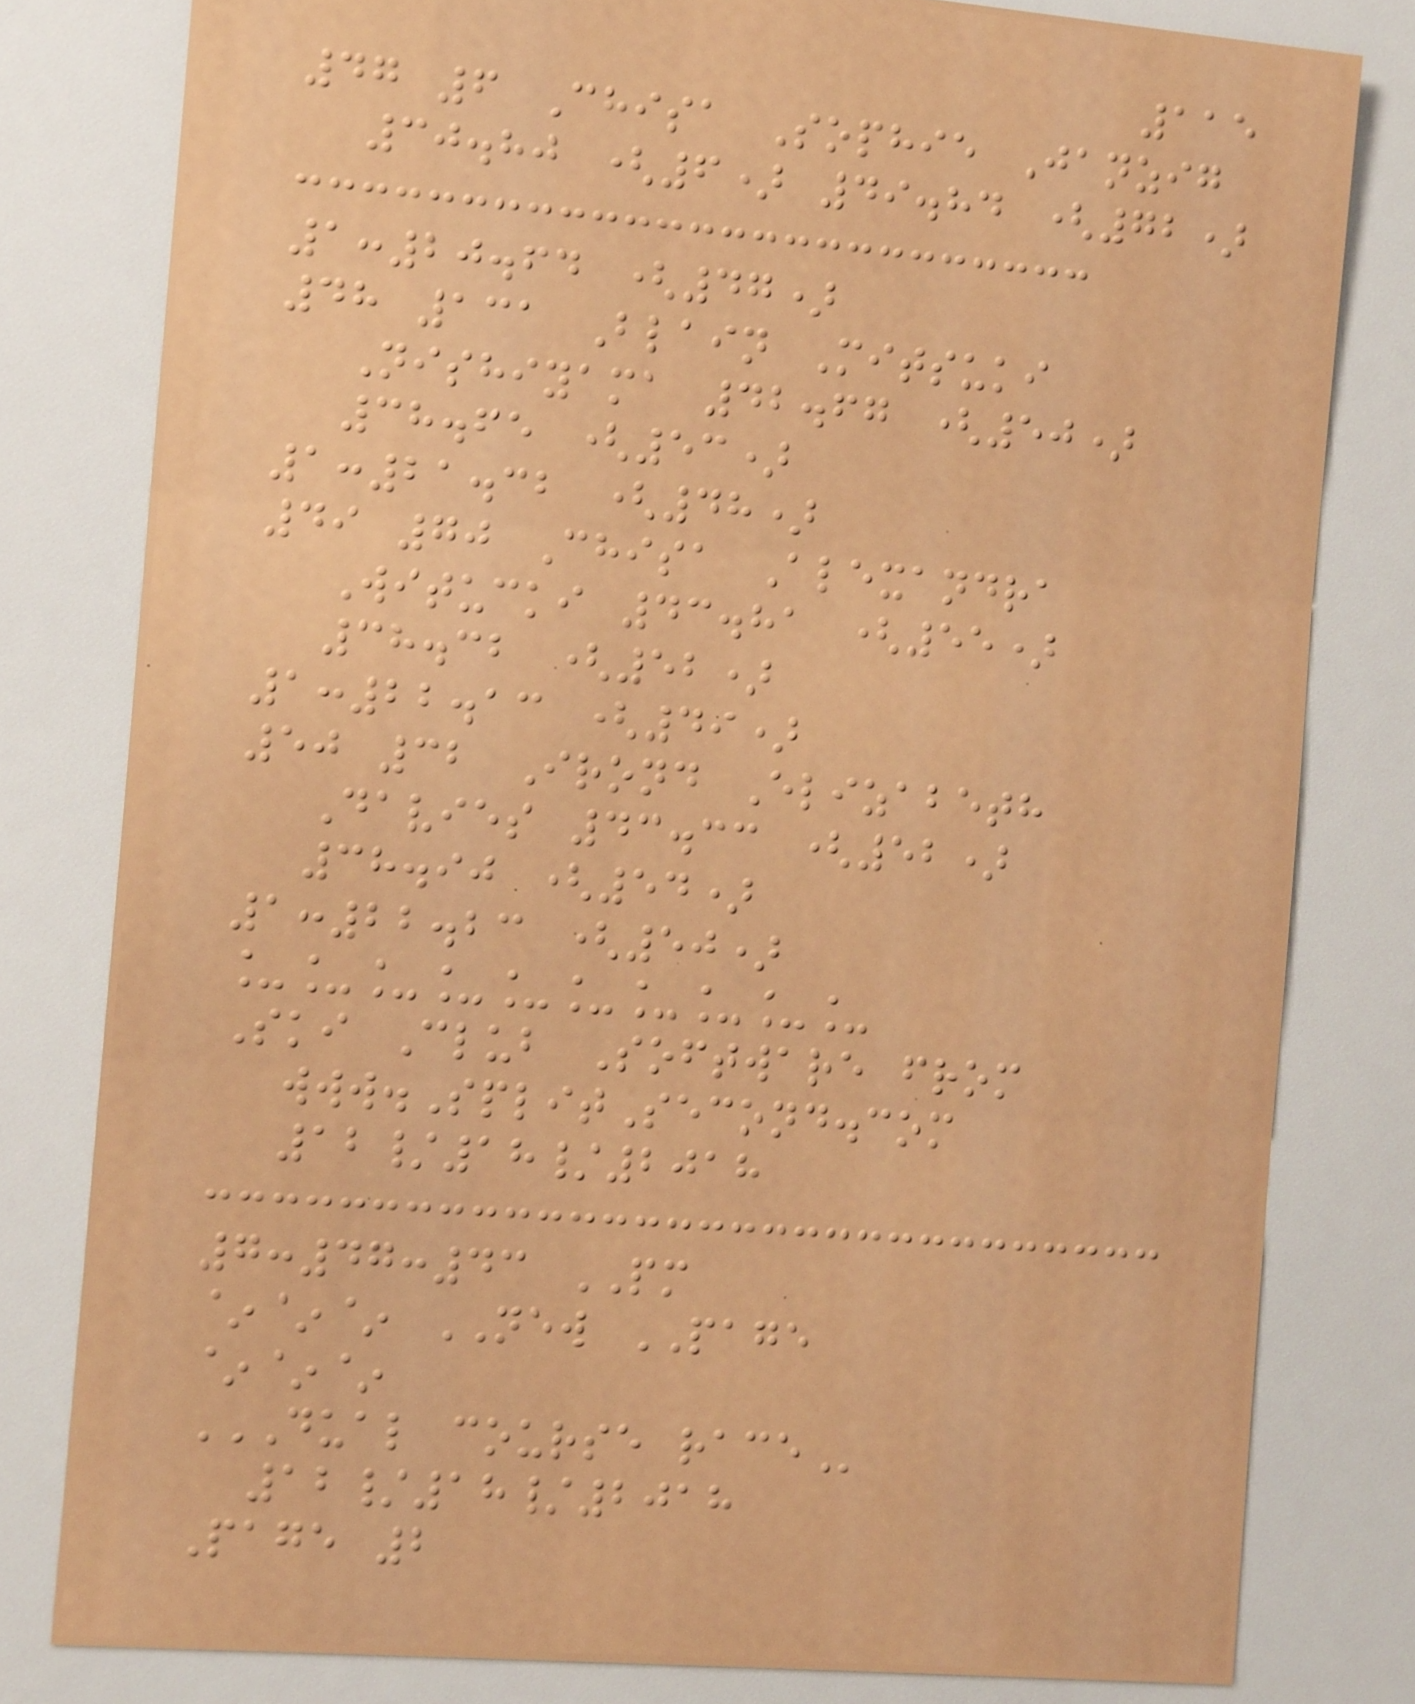115
47 6 Chisa Sophie Janzig
30.80 (6) 49.84 (72)
1:20.64 (47)
48 131 Blain Mitsuki
Nishiyama 42.67 (50)
38.65 (53)
1:21.32 (48)
49 70 Chisa Alexandra
Witucki 43.81 (55)
38.32 (52)
1:22.13 (49)
50 32 Irond Elizabeth
Davies 43.33 (52)
38.90 (54)
1:22.23 (50)
__________
Ski Club Software from
www.SplitSecond.com
12/18/2018
7:47:43 PM
~~~ NEW PAGE
~~~
DUAL COURSE RACE
12/18/2018
Page 2
